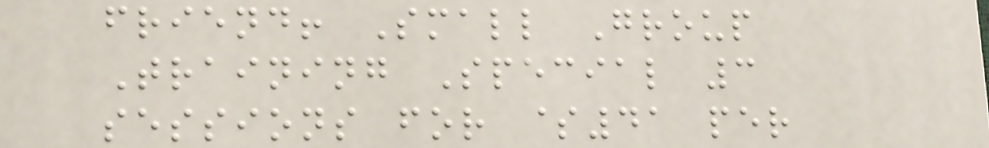friend! Small Group
Training Special 3
sessions for $41 per
